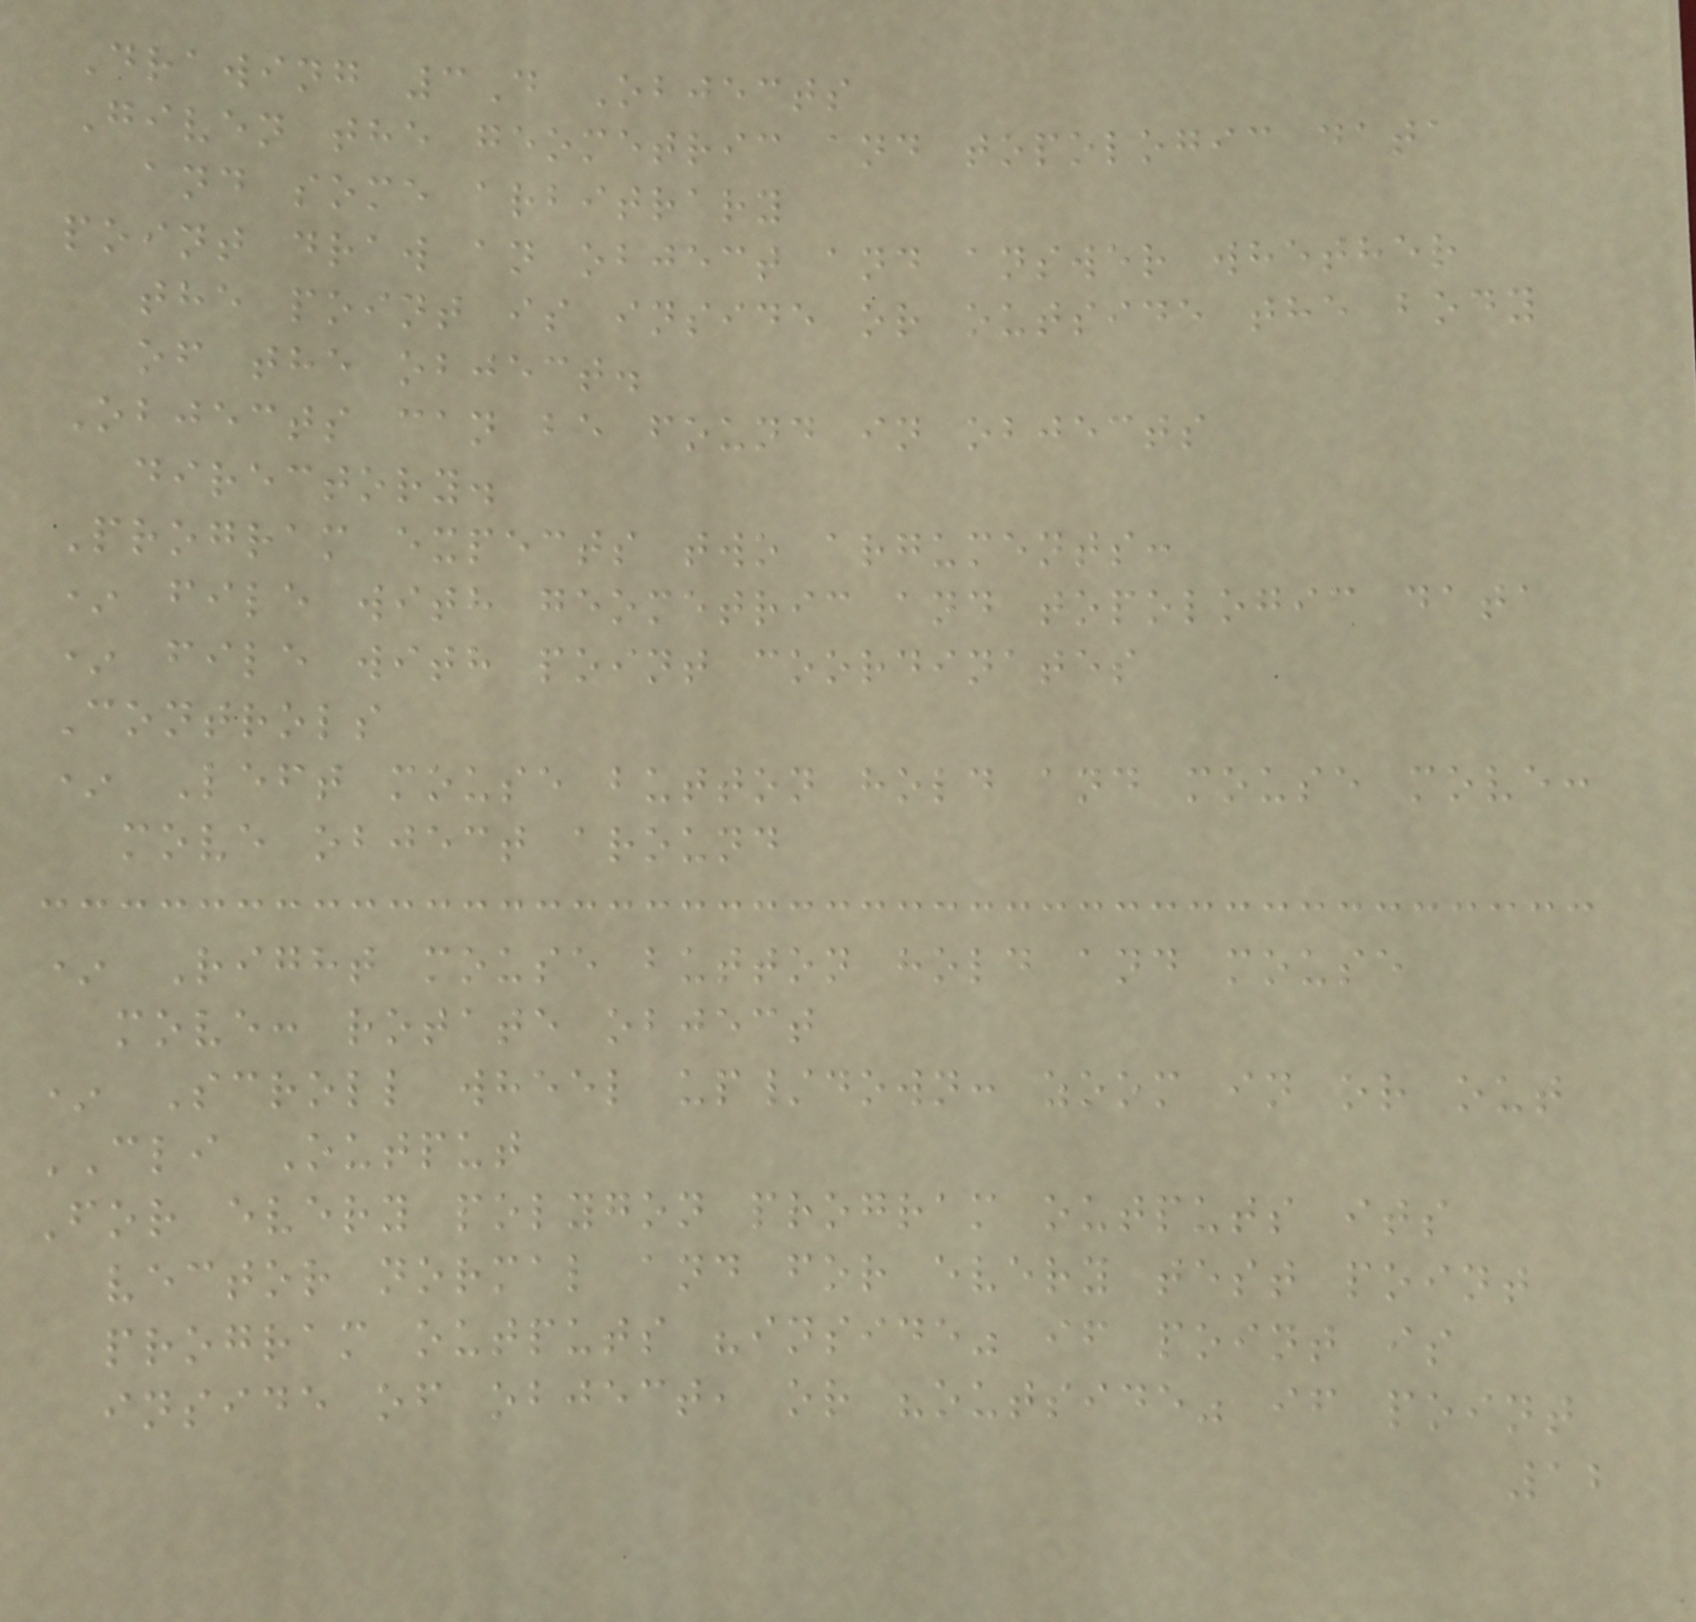Drawing 3D Objects
Given the geometric and topologic data
and some arbitrary
point draw an object and answer whether
the point is inside or outside the body
of the object.
Objects can be found in objects
directory.
Program expects two arguments:
* file with geometric and topologic data
* file with point coordinates
Controls
* Left mouse button hold and mouse move:
move object around
* Right mouse button hold and mouse
move: rotate object
* Scroll wheel up/down: zoom in or out
CLI Output
For every polygon program outputs its
vector normal and for every test point
program outputs "inside" if point is
inside of object, or "outside" if point
12
